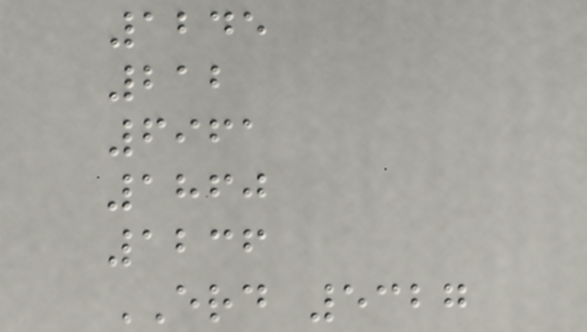1245
212
6961
1860
1236
ERD 5327
